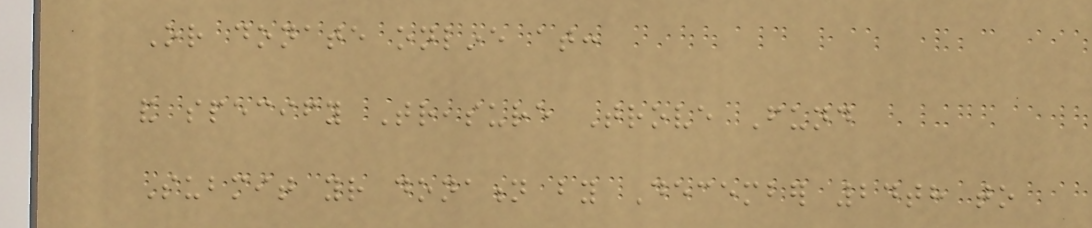Or donate online at:
and specify Treasure Trove Fund
Submit your donation by December 24th to
